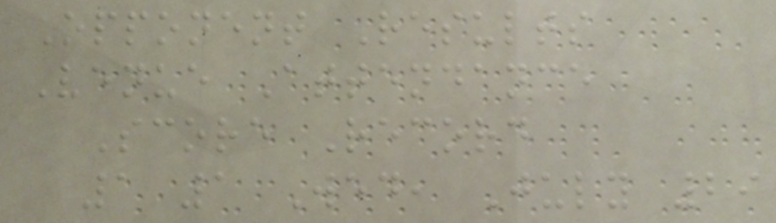Opponent Results
Venue Attendance
Score Record
1 1 Wed, July 29
